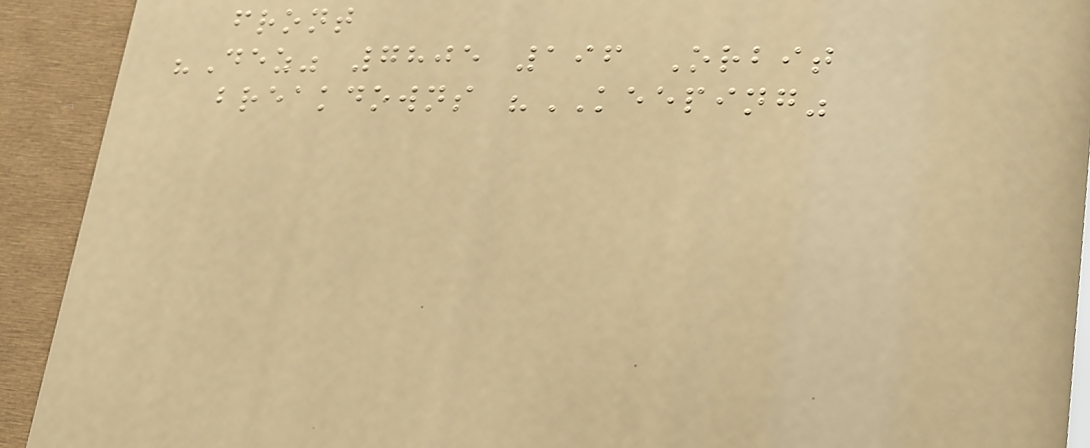front
"Dez" 7805 196 Orbit
breakdowns "KEEPING"
